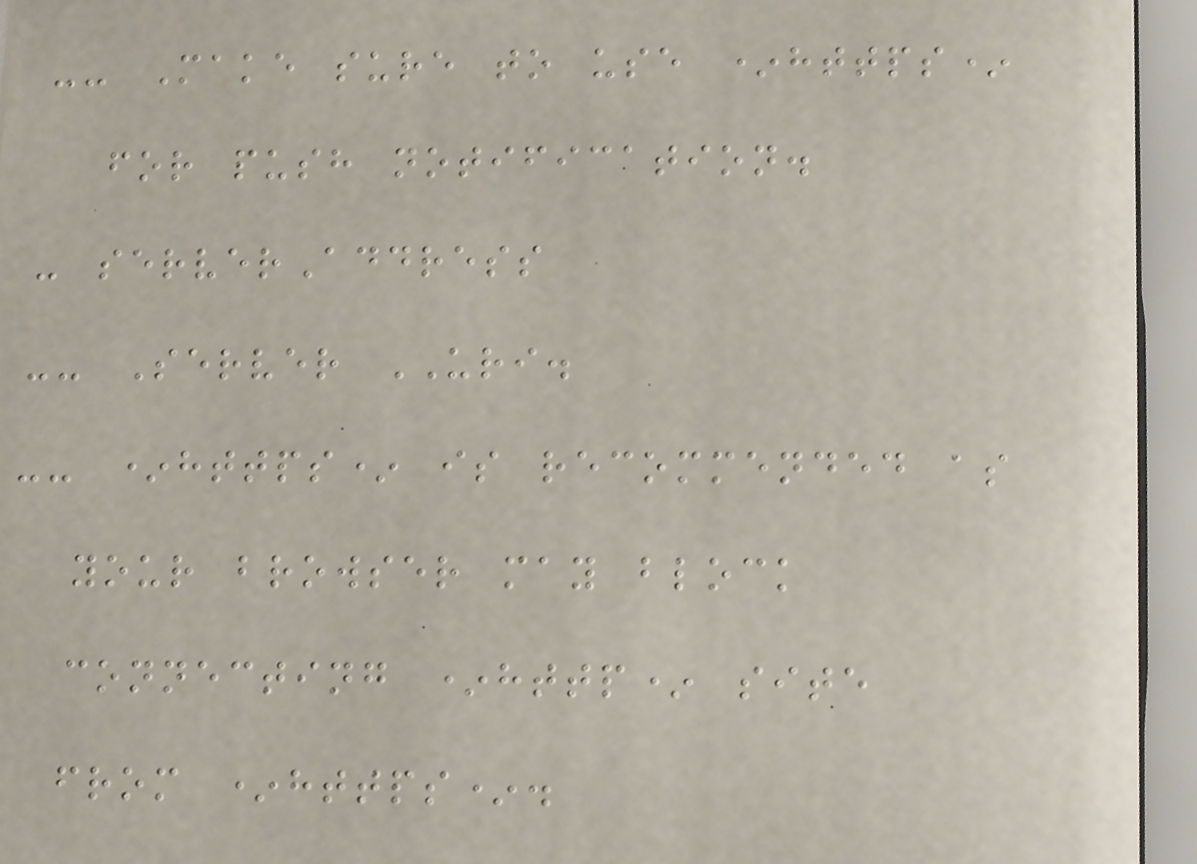-- Make sure to use *https*
for push notification.
- serverAddress
-- Server URI.
-- *https* is recommended as
your browser may block
connecting *http* site
from *https*.
